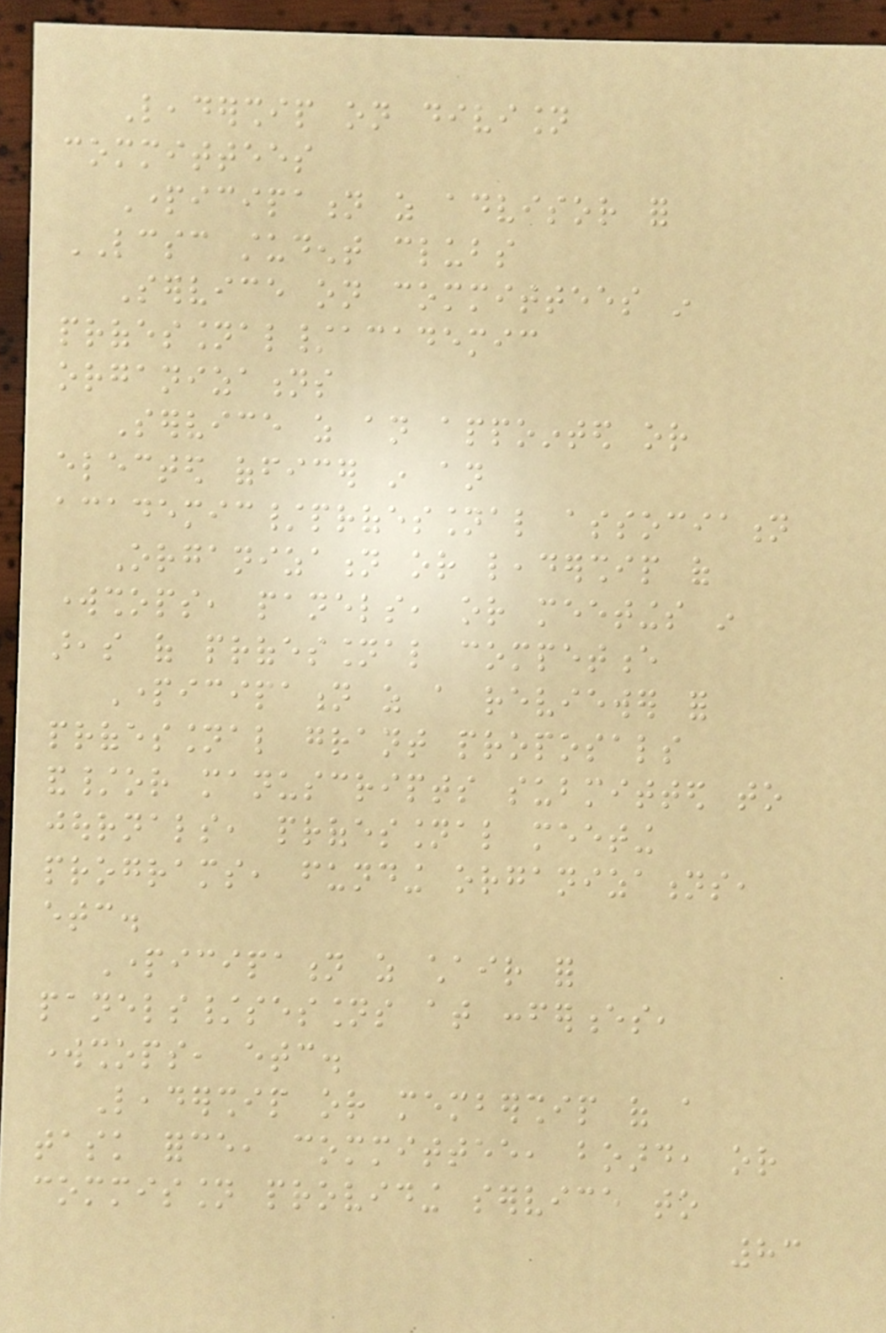Leadership on division
committees
Participation as advisor for
LCSC student clubs
Service on committees in
professional/academic
organizations
Service as an appointed or
elected officer in an
academic/professional association
Organization or leadership of
workshops, panels, or meetings in
areas of professional competence
Participation as a reviewer for
professional grant proposals
and/or manuscripts submitted to
journals, professional meeting
programs, funding organizations,
etc.
Participation as chair for
panels/sessions at conferences,
workshops, etc.
Leadership or membership of a
task force, committee, board, or
commission providing service to
83
